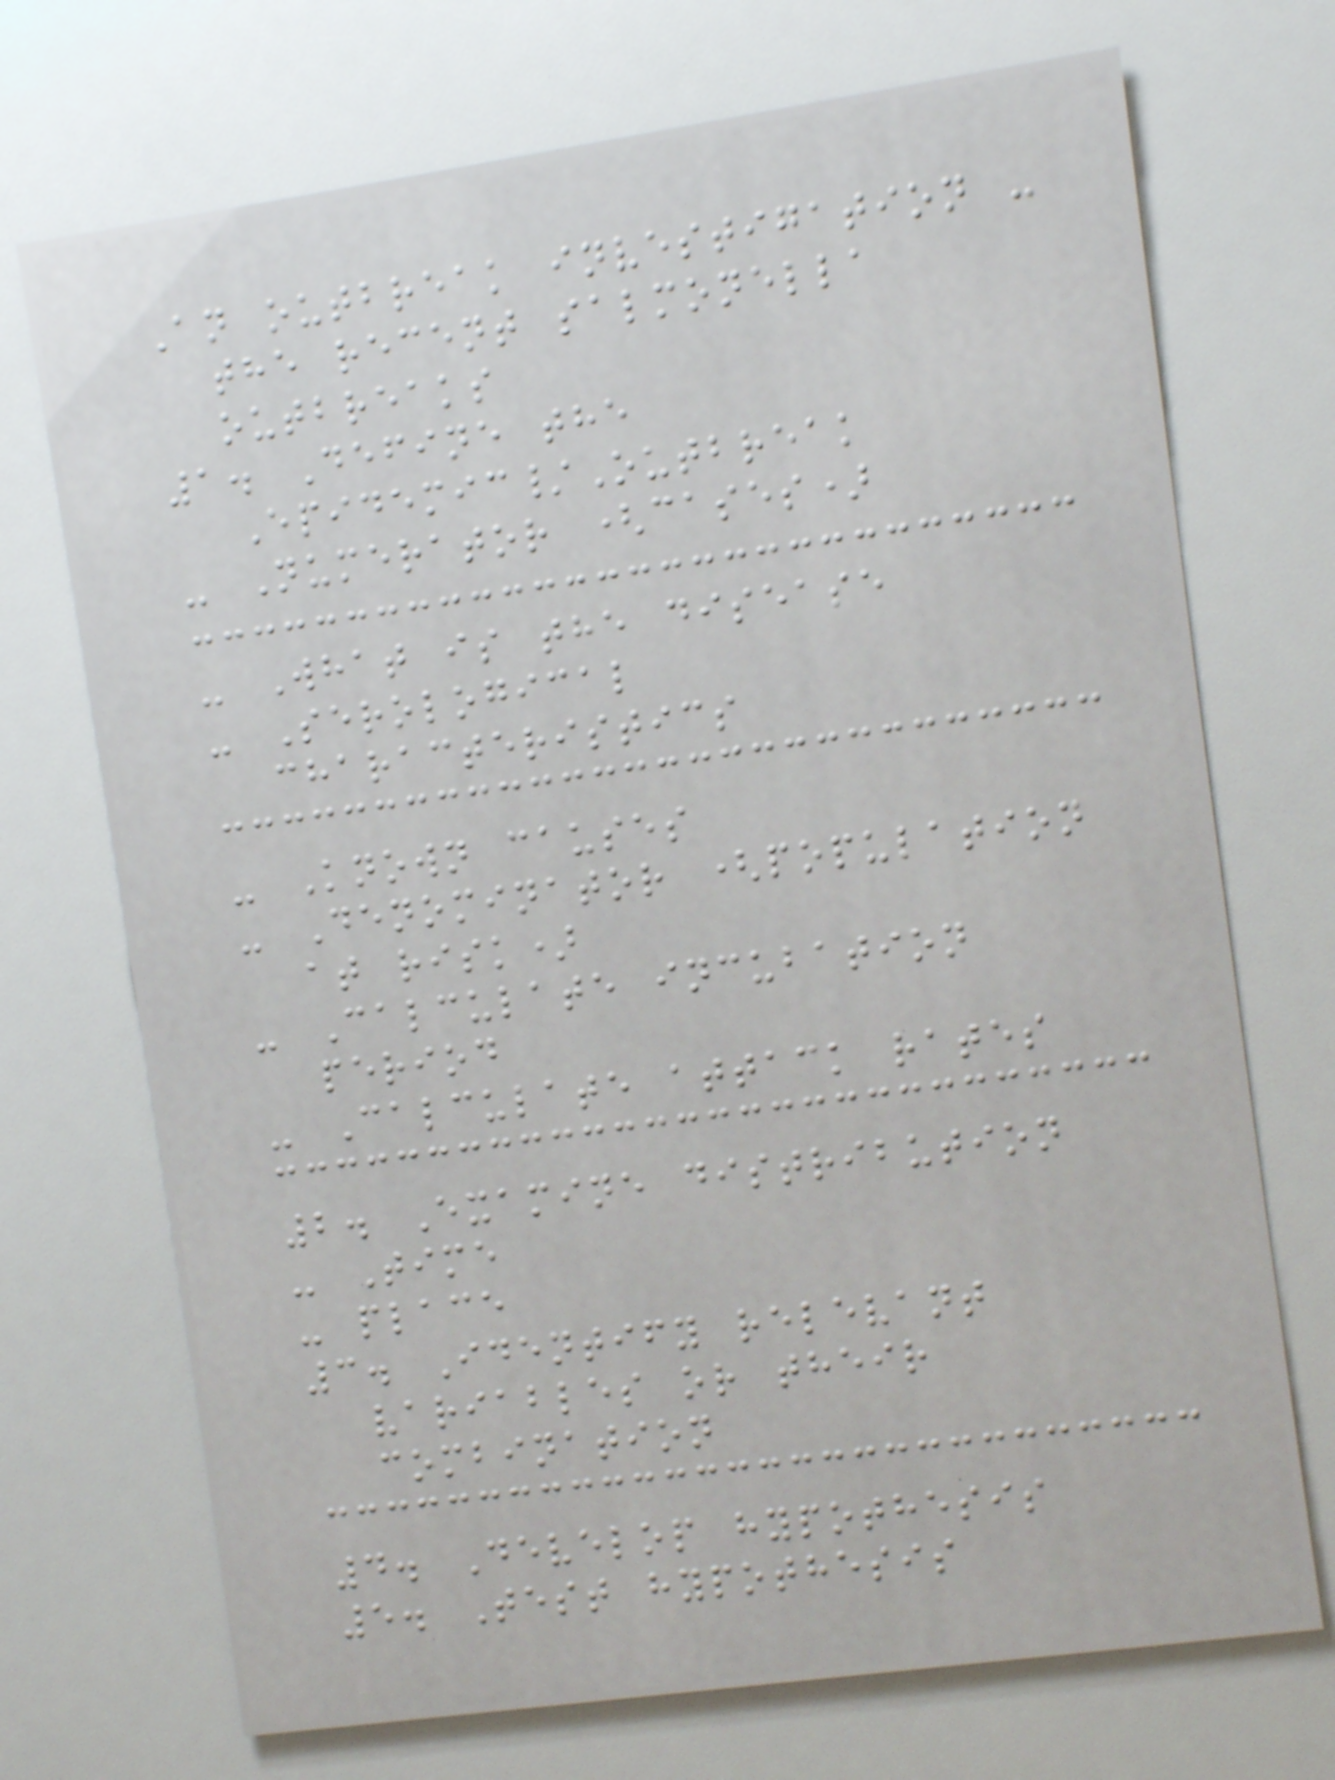An outbreak investigation -
the recent salmonella
outbreaks
1. Define the
Epidemic/Outbreak
- Numerator (cases)
- What is the disease
- Serological
characteristics
- Known causes
- Denominator (population
at risk)
- Calculate incubation
period
- Calculate attack rates
2. Examine distribution
- Time
- place
3. Identify relevant
variables or their
combination
4. Develop hypothesis
5. Test hypothesis
